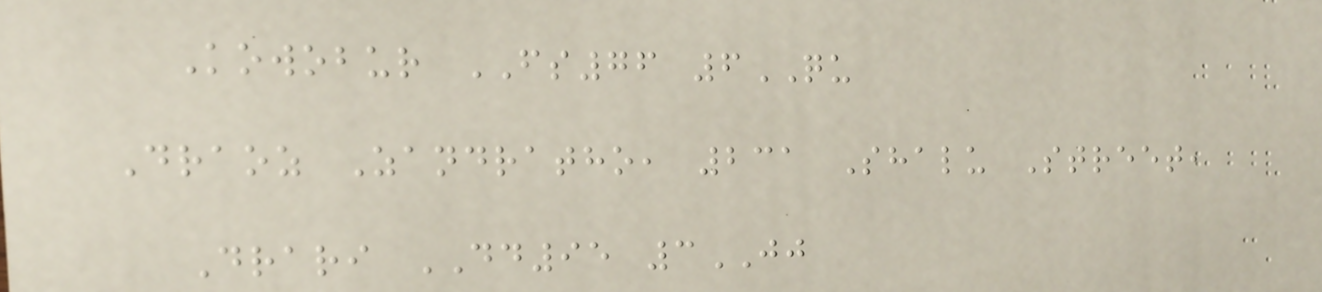Kowobur FS76 6QU
Draoz Zandratho, 231 Shalu Street,
Drari DD95 3JJ
